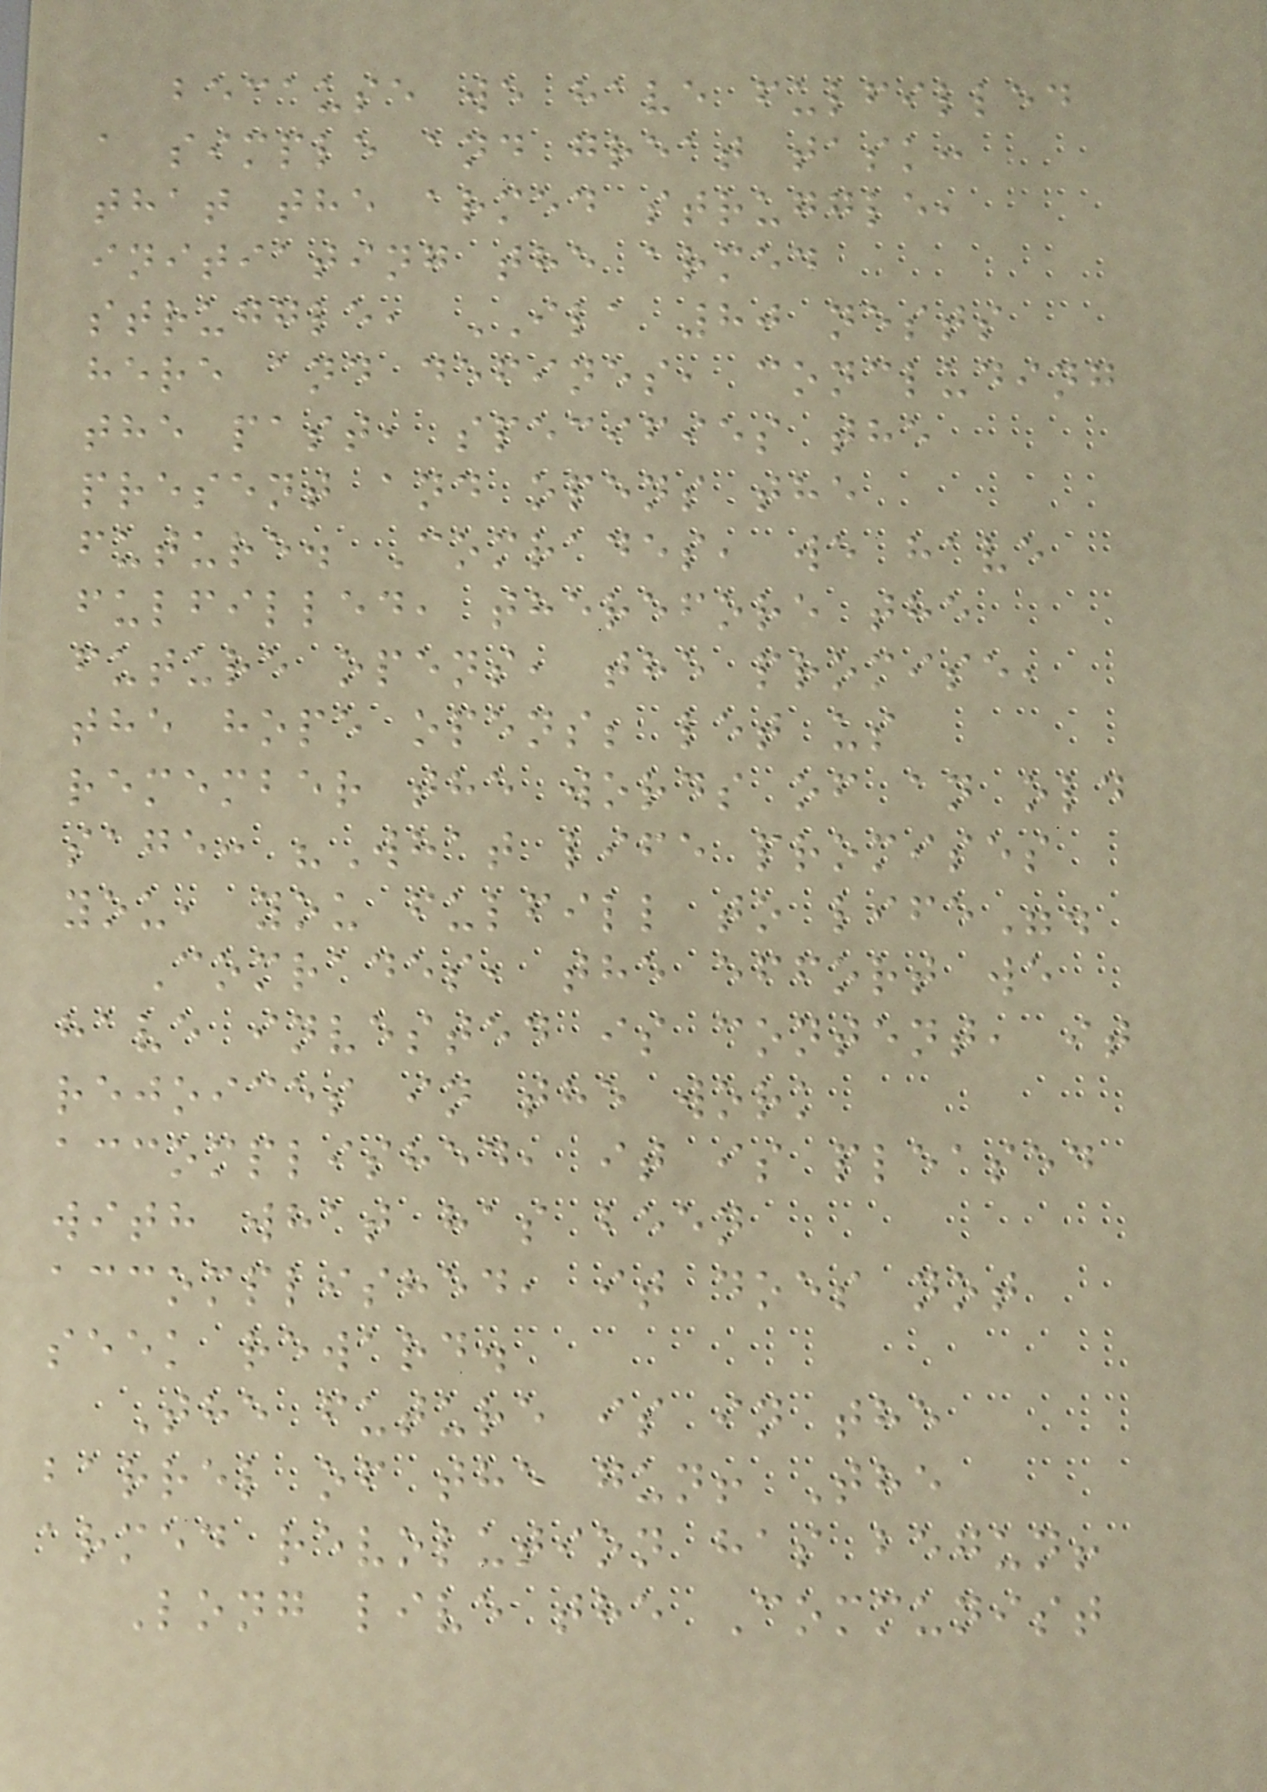because we have fulfilled
a simple and great task:
that the armed struggle,
initiating the armed
struggle, ILA 80 nests
here and defines, concluding
the past, specifies the
present and opens the
future. Comrades, we have
fulfilled, therefore the
future opens, the promise,
the hope opens; let us
remember the words of an old
sage: "What life promises
you, you fulfill to life".
Comrades, the effort we
have invested is content, it
rejoices in the work
accomplished, it is pleased
with what has been
accomplished, it does not
seek reward.
The future is in the
barrel of the gun! The
armed revolution has begun!
Long live the Communist
